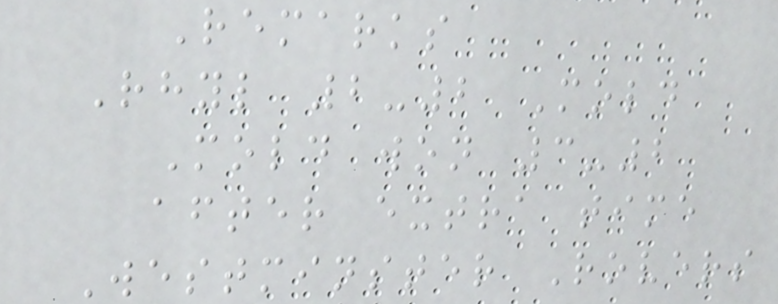Remarks
Rhyl 2-2 Mold
Mold won 3-2
after extra time
Westminster Rovers
